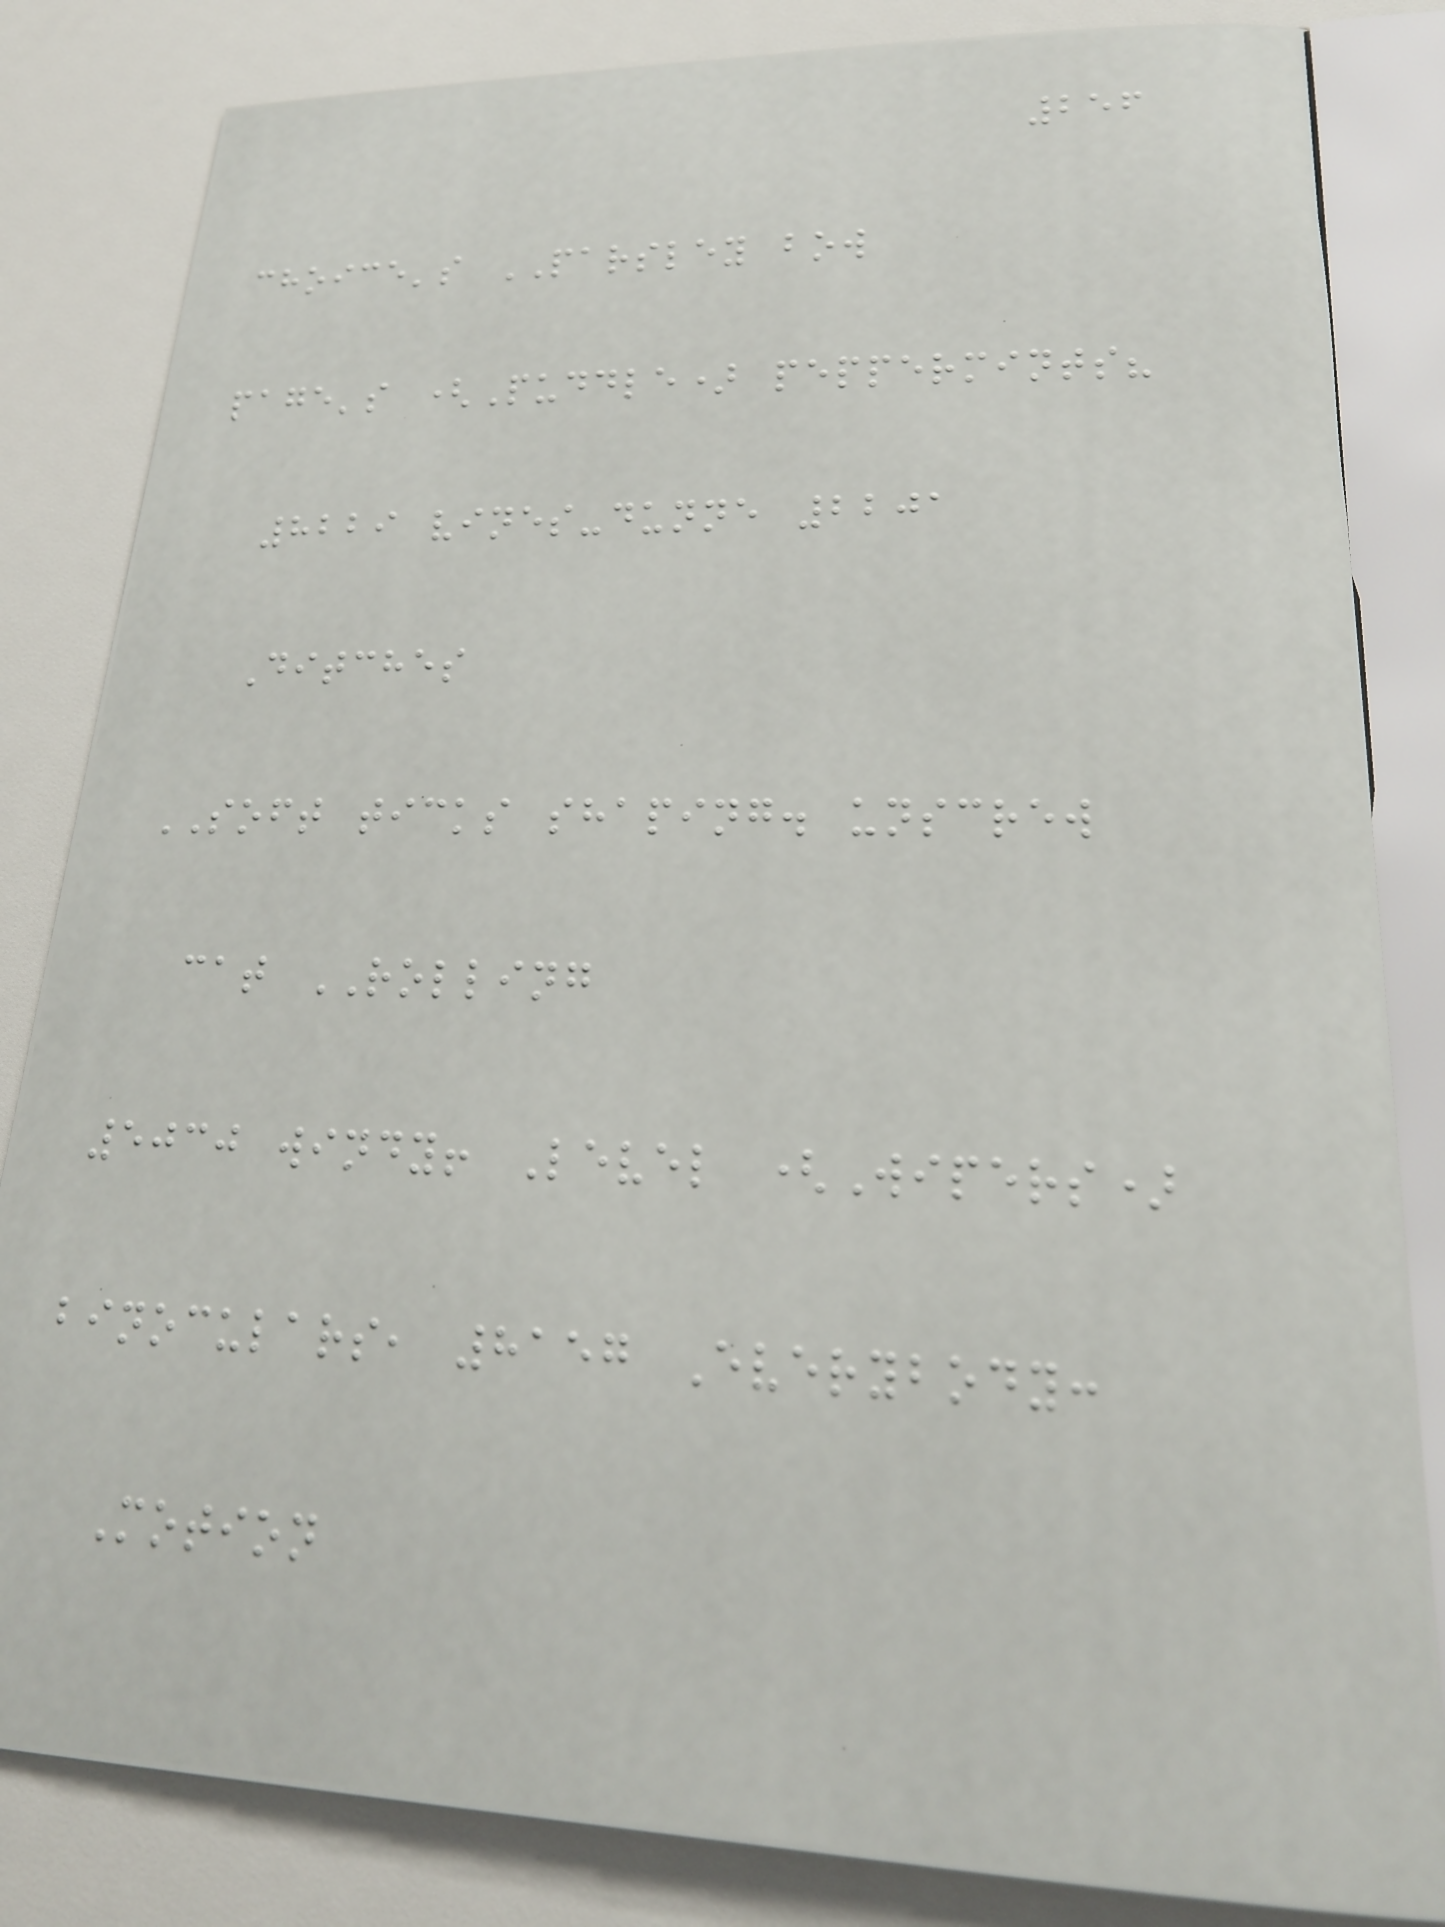256
choice's PARSLEY bow
page's (Puddle) peppermints?
8229 vines-dunne 2201
Ditches
SOFT ticks shaping. unscrew
cat ROLLING
5030 windy! Level (Wipers)
binoculars, 8157 Everybody:
Motion
